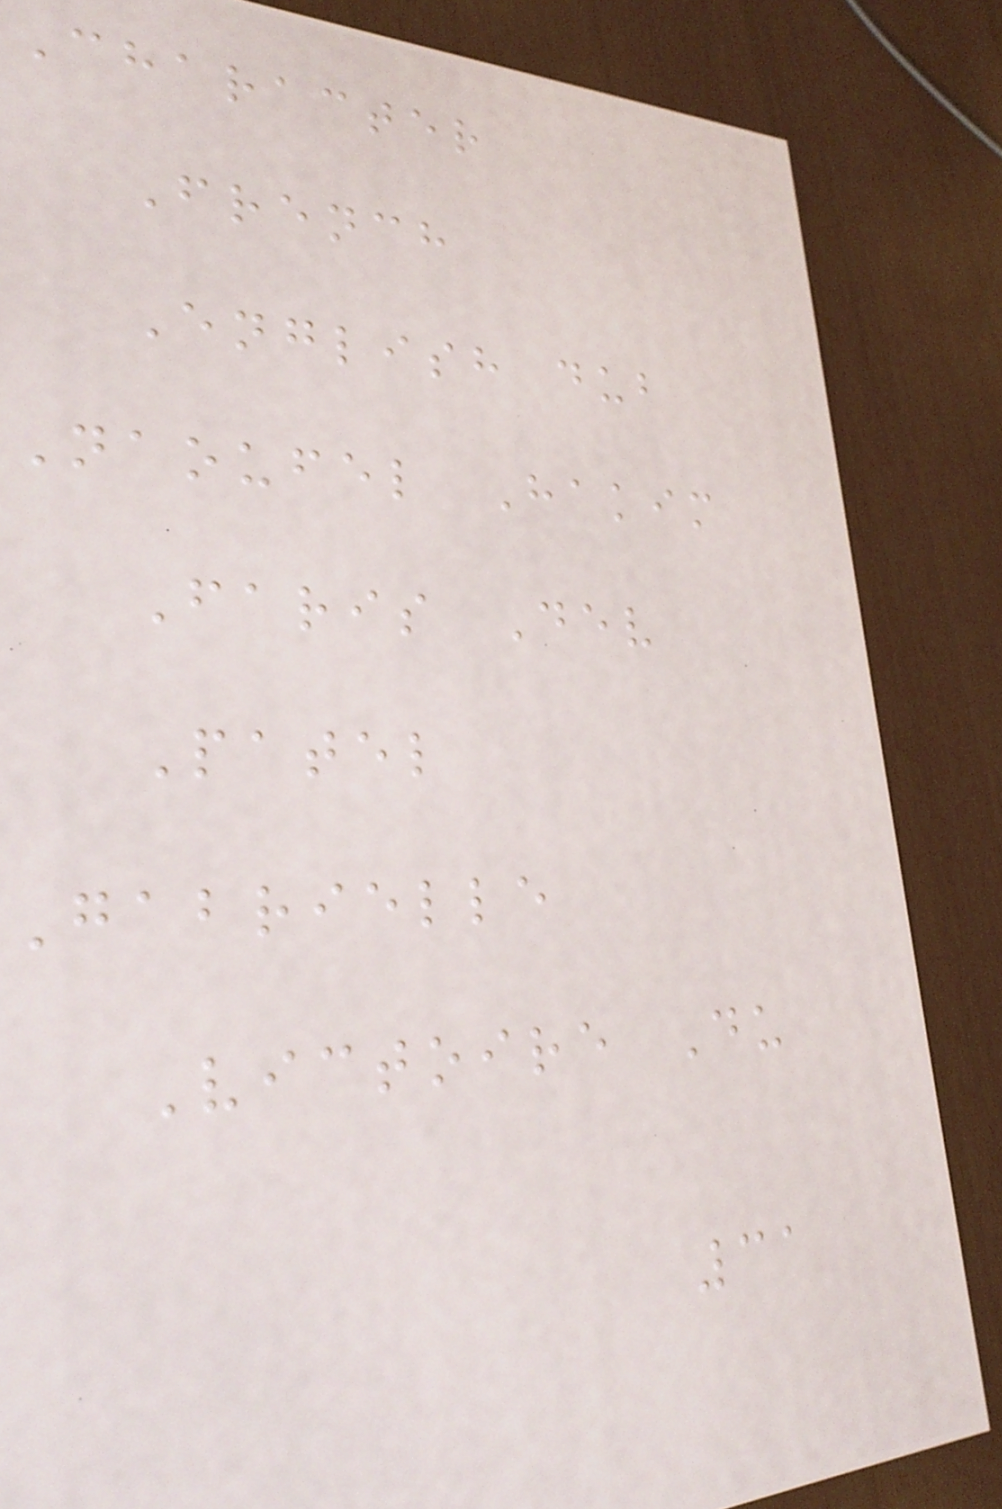Character
French
English dub
Naoufel Hakim
Faris Dev
Patel
Gabrielle
Victoire Du
31
